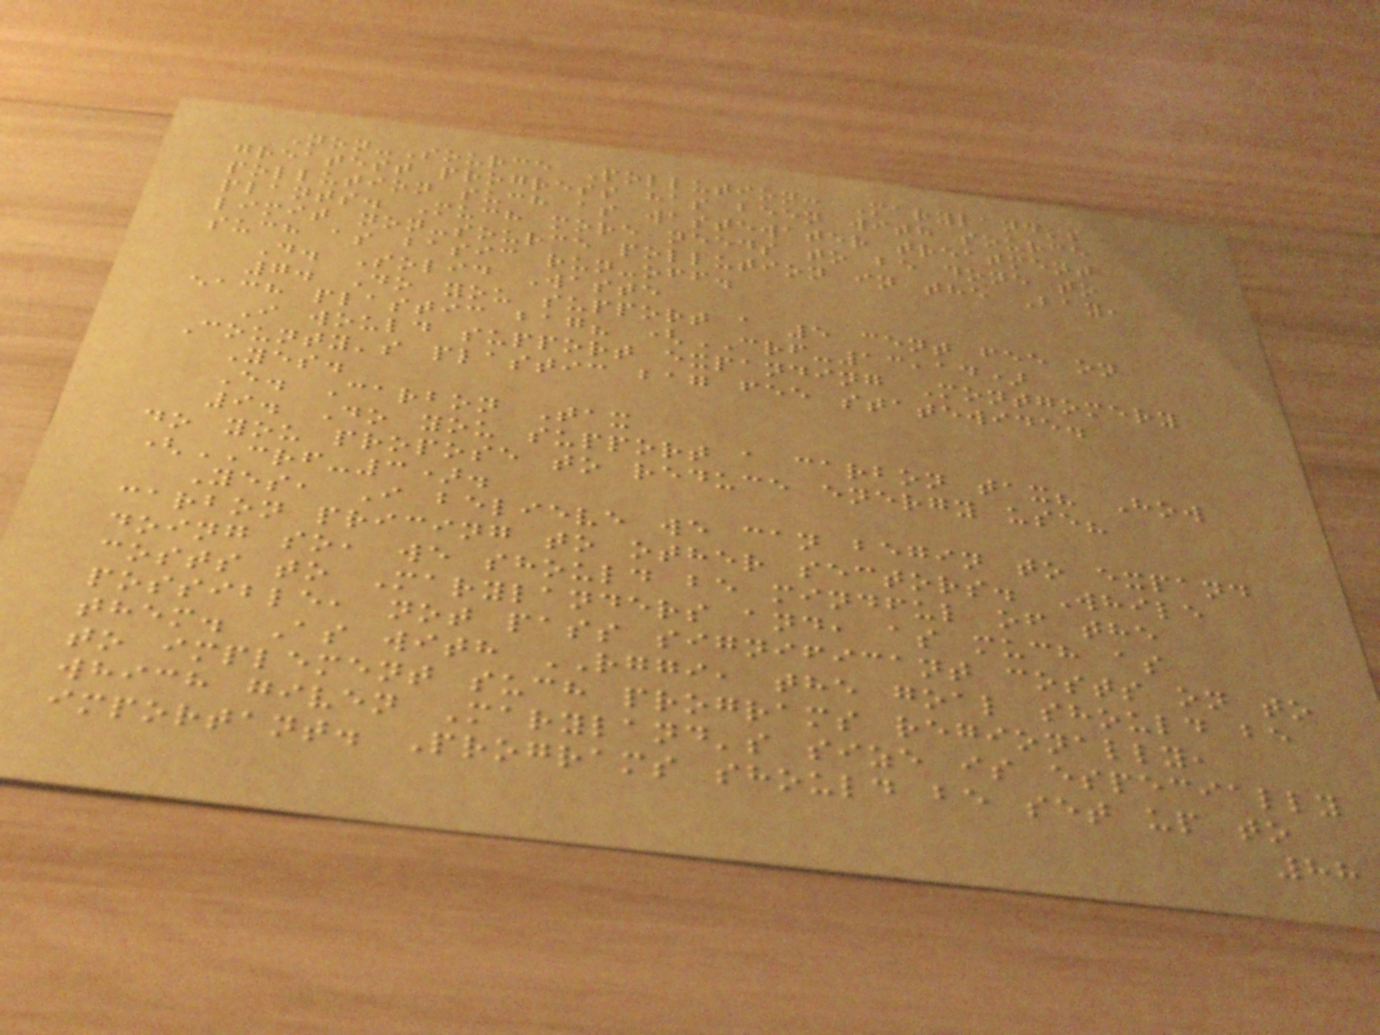Non-Source Pollution: Maryland's
greatest progress has been with source
pollution such as wastewater treatment
plants. Much more needs to be done to
limit non-source pollution in the Bay,
such as basic run-off.
D. Solid Waste
7. Do you support a 5 cent fee on
each plastic bag? (CRF-13,14)
I would support expanding Montgomery
County's plastic bag fee statewide.
Yes.
E. Carbon Tax
9. Do you support a carbon tax? How
do you propose to reduce energy use?
(CRF-3).
Yes, I believe we can begin to expand
carbon pricing to other sectors. While
doing so, we should be mindful of the
costs to Marylanders and, as much as
possible, not pass significant costs on to
them. As with RGGI, the goal should be
to implement such programs regionally,
which given Maryland's size is especially
important. Programs should be set up to
88
